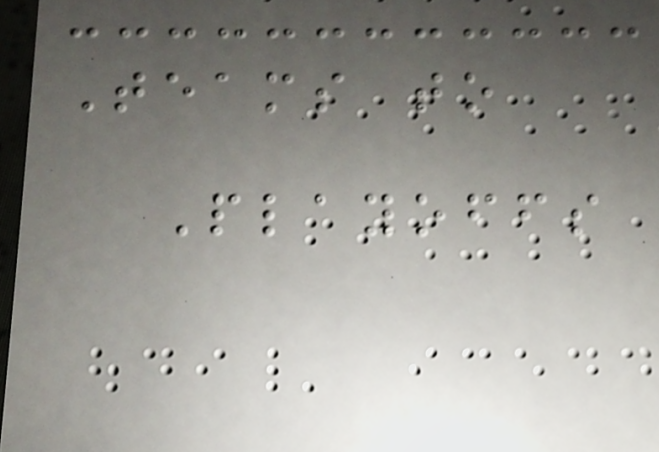Teams to
Playoffs
